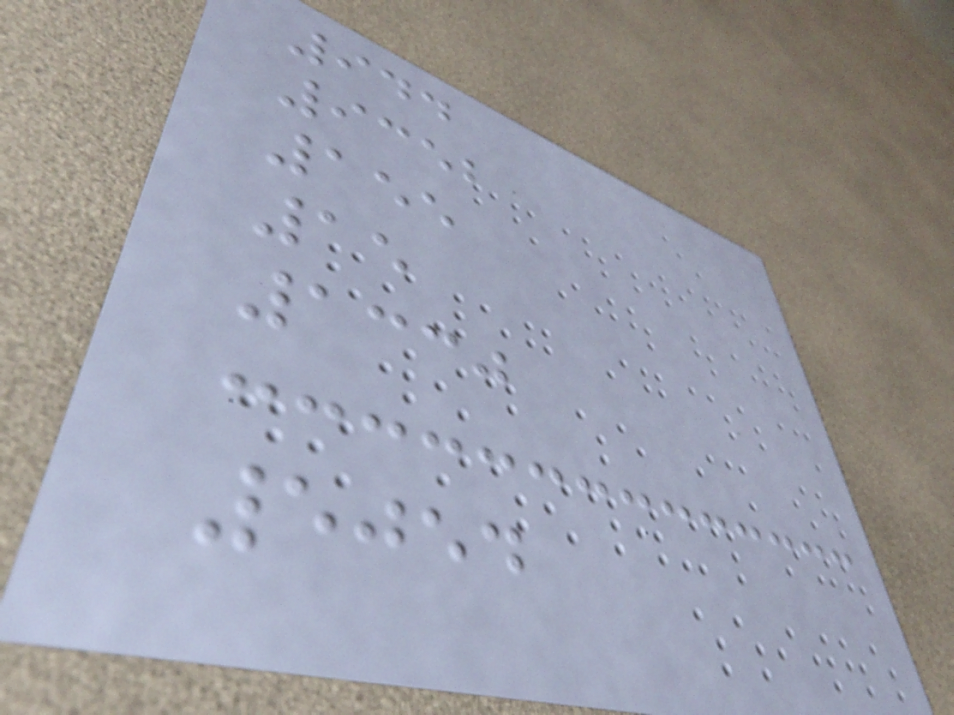944
9352
155
15
1330
5054
